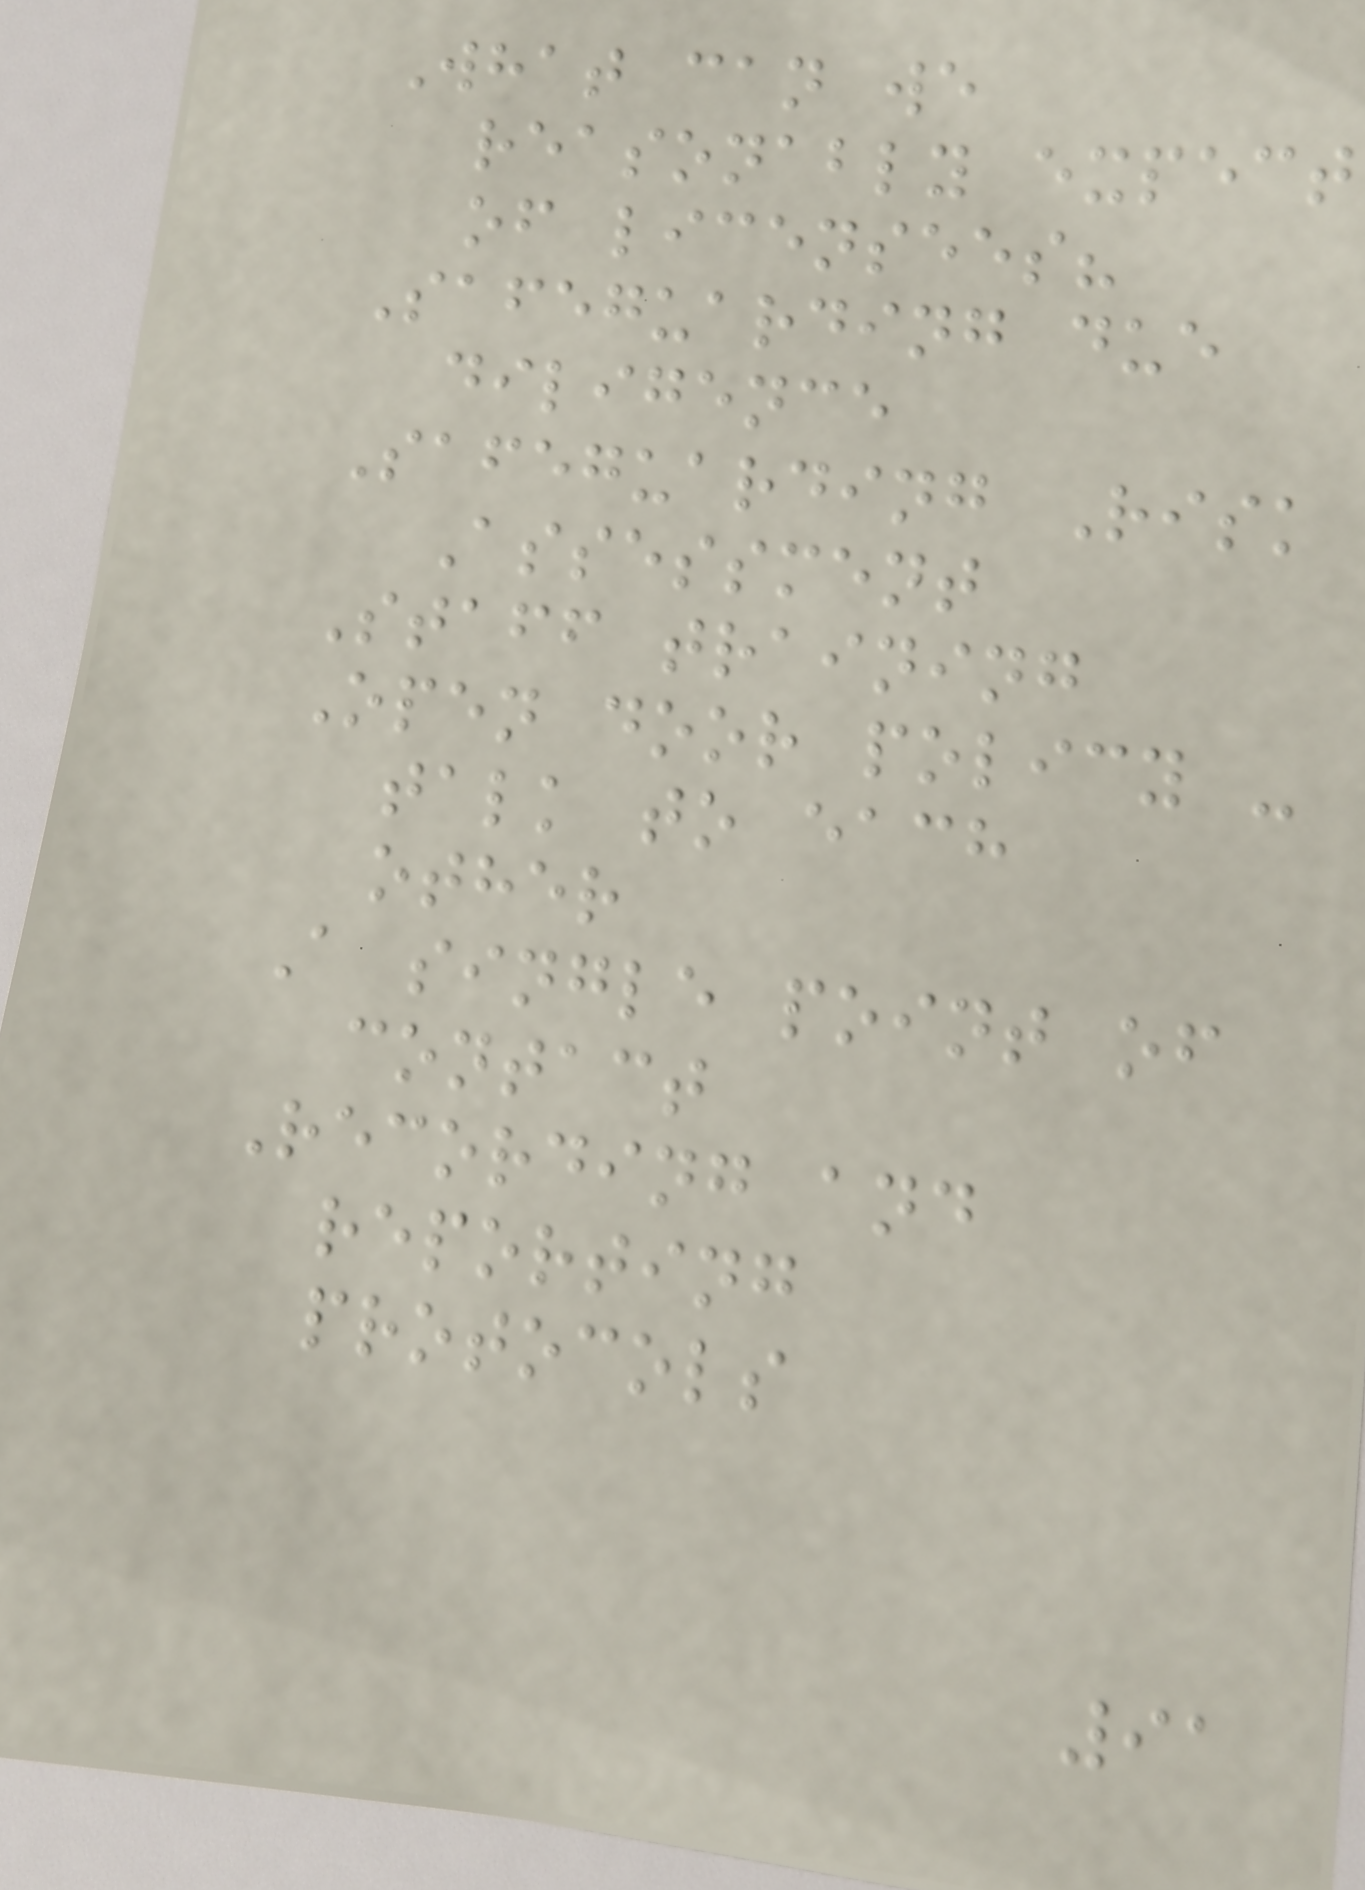What can we
reasonably expect
of licensees?
Safeguarding due
diligence
Safeguarding Risk
Assessment
Staff training
Open door policy -
talk to each
other
A single point of
contact
Recording and
reporting
protocols
91
